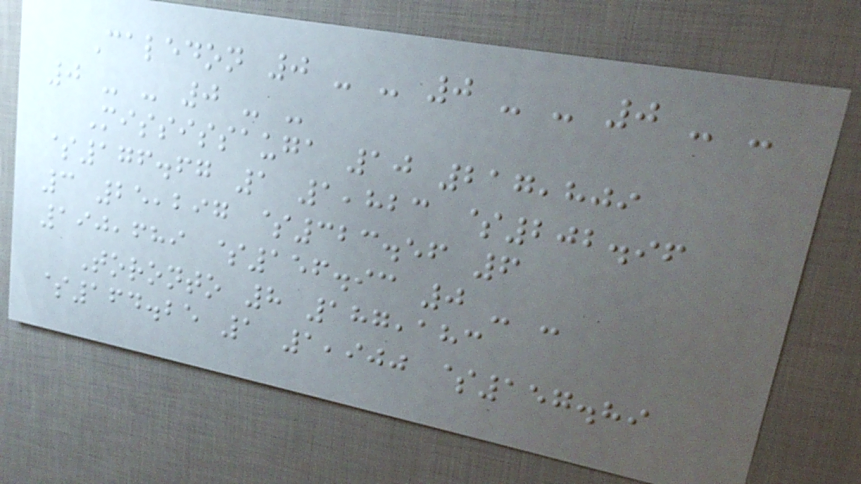Caledon 0 - - 0 - - 0 - -
0 - - 0 - -
Mississauga 10 217,809
$176.67 1 1,823 $202.96
3 25,297 $323.56 6
190,689 $156.93 0 - -
Toronto 8 187,183
$164.25 1 1,900 $157.89
